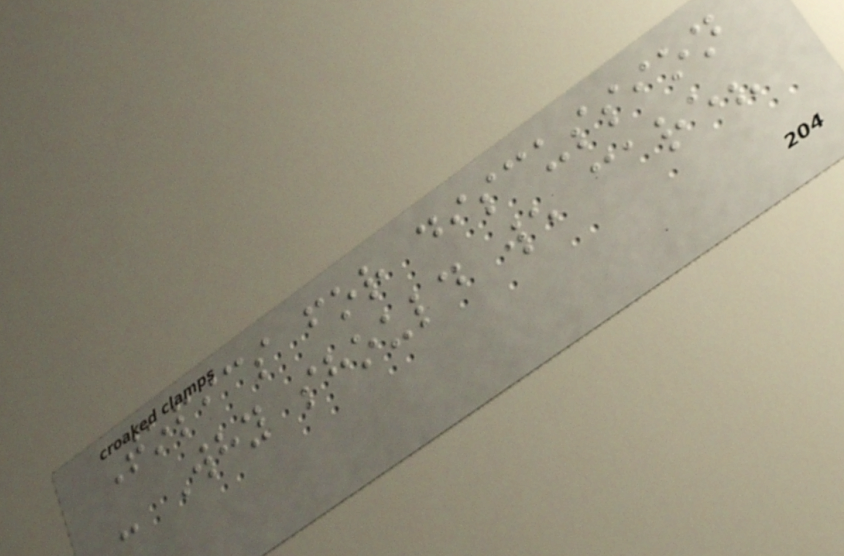Topics for discussion
- Why should we care?
